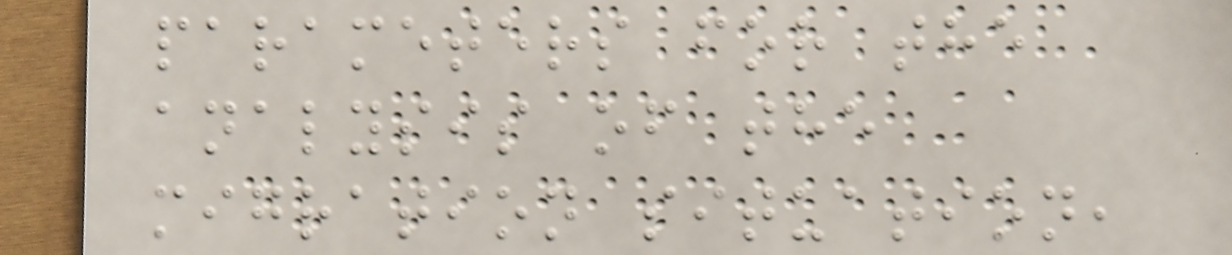parameters for the
analysis of the
migration situation,
